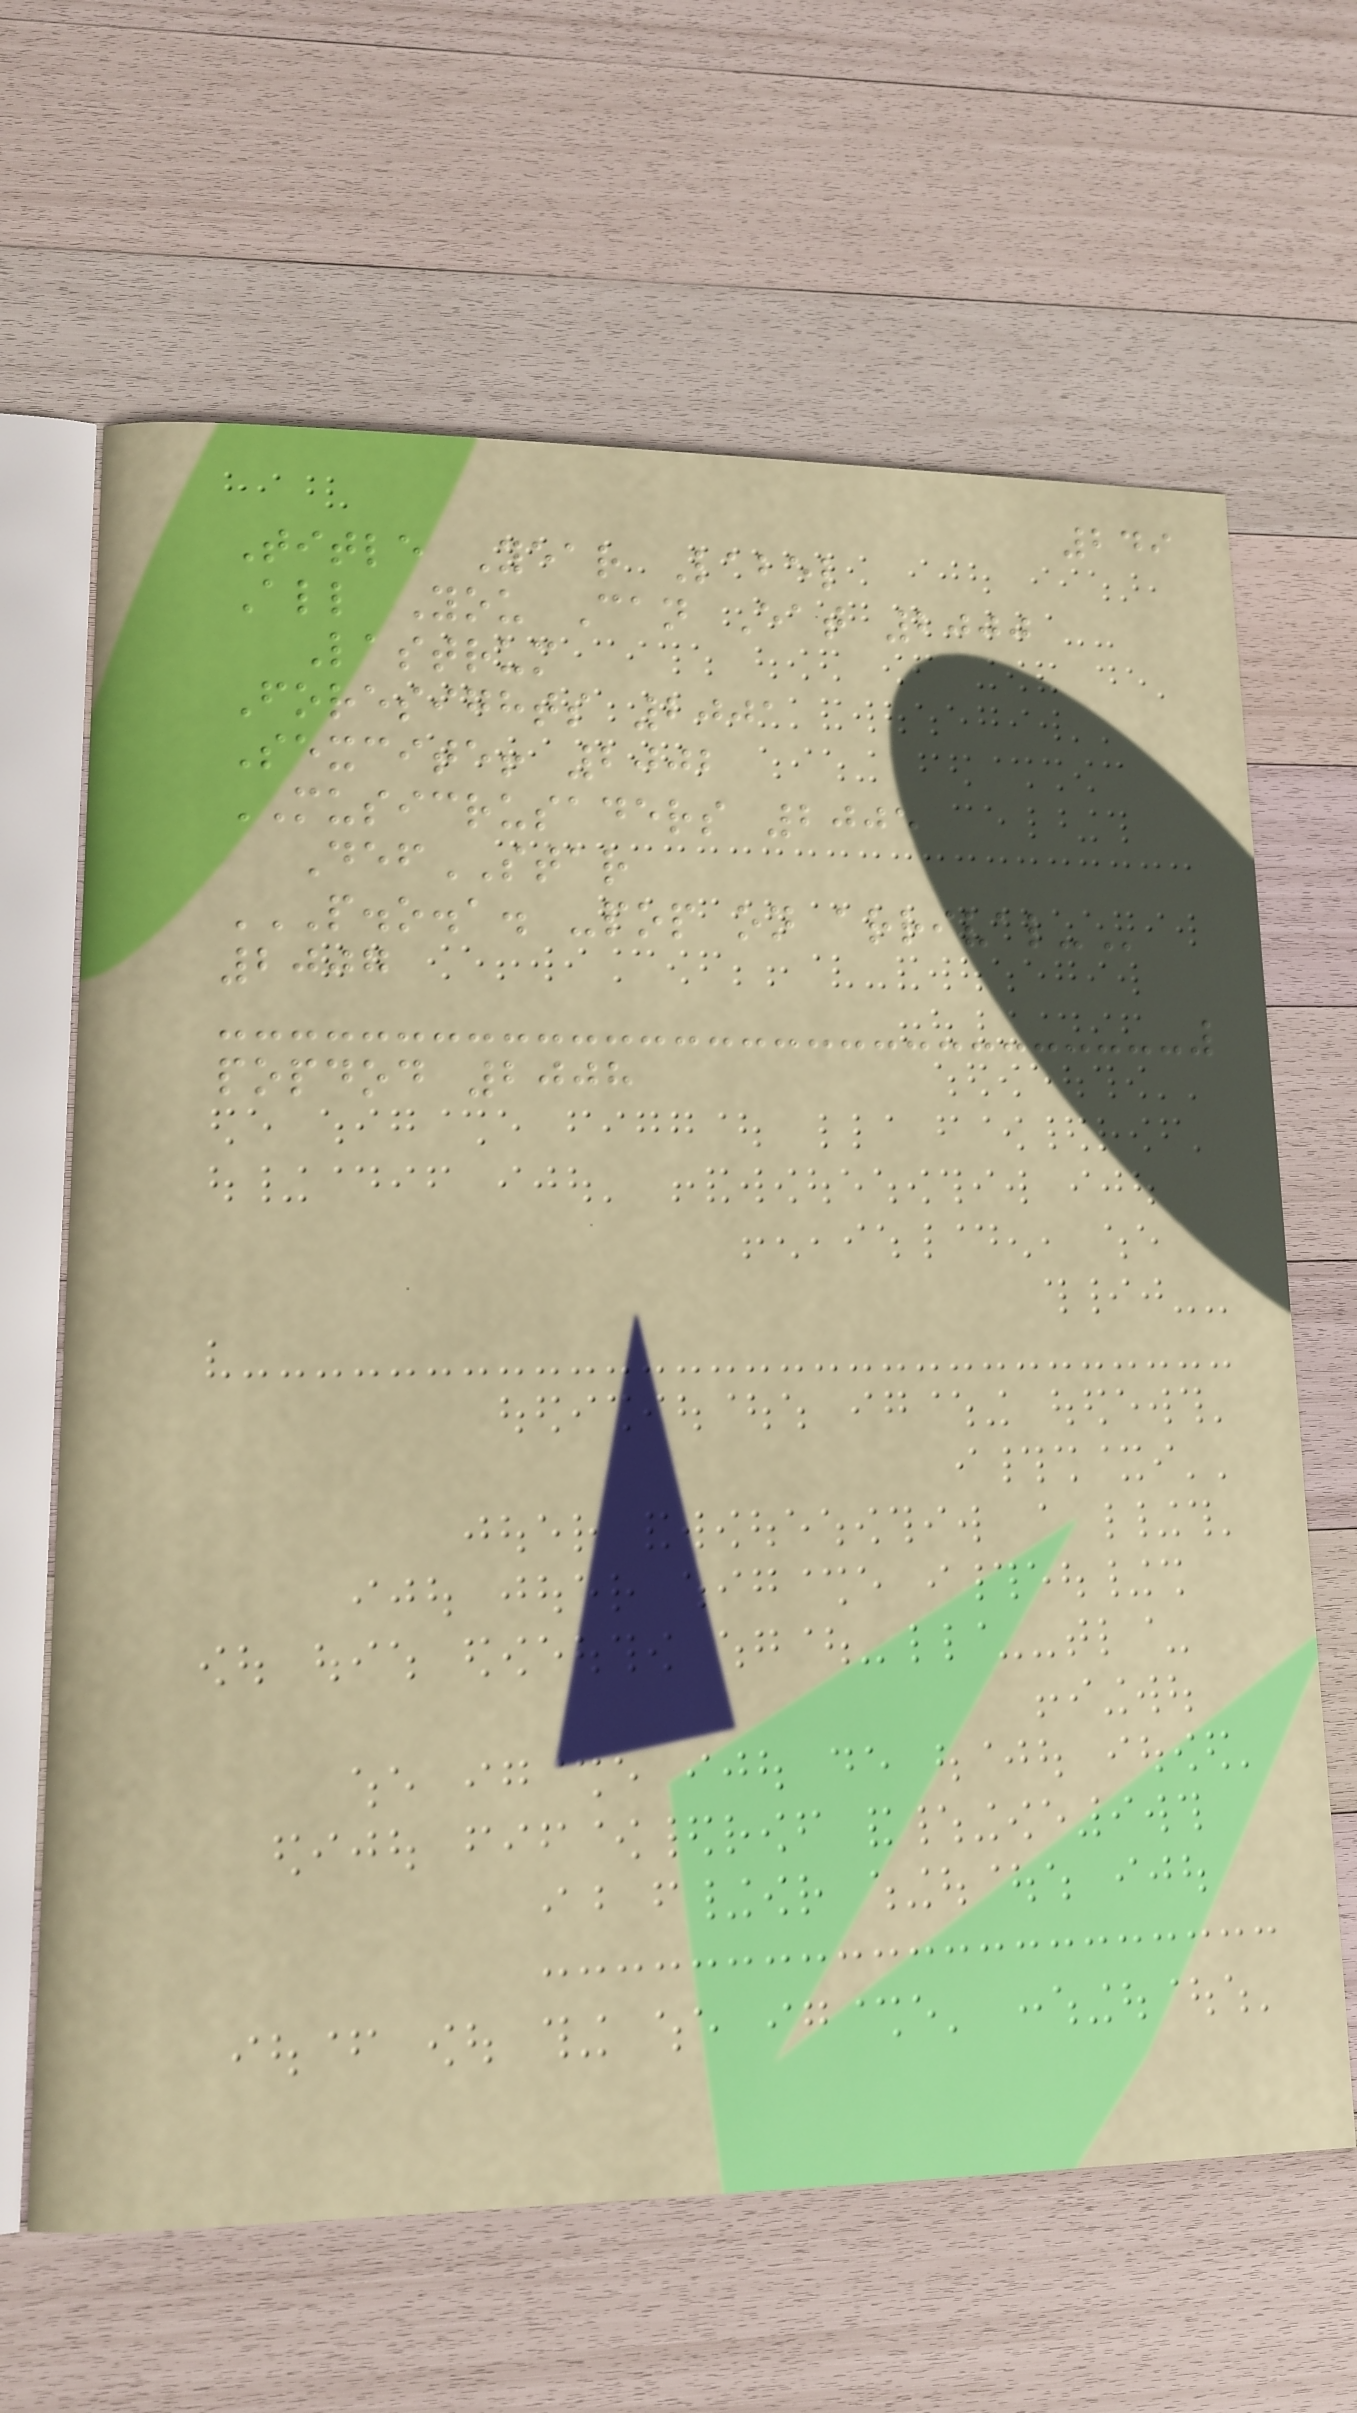249
Title Year Label
All You Can Eat 2000
Lastrum
Foresights 2001
Sexcite! 2002
MUSICRUSADERS 2005
DefSTAR
P.O.A. -POP ON ARRIVAL-
2007
popdod 2008
